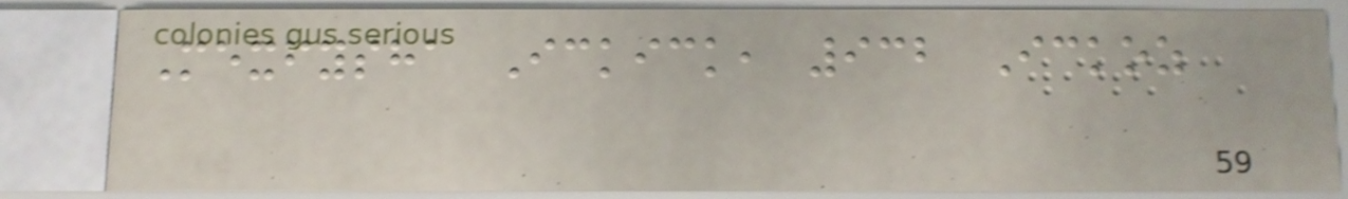Mexfysha Ickick, 932 Ickoz
